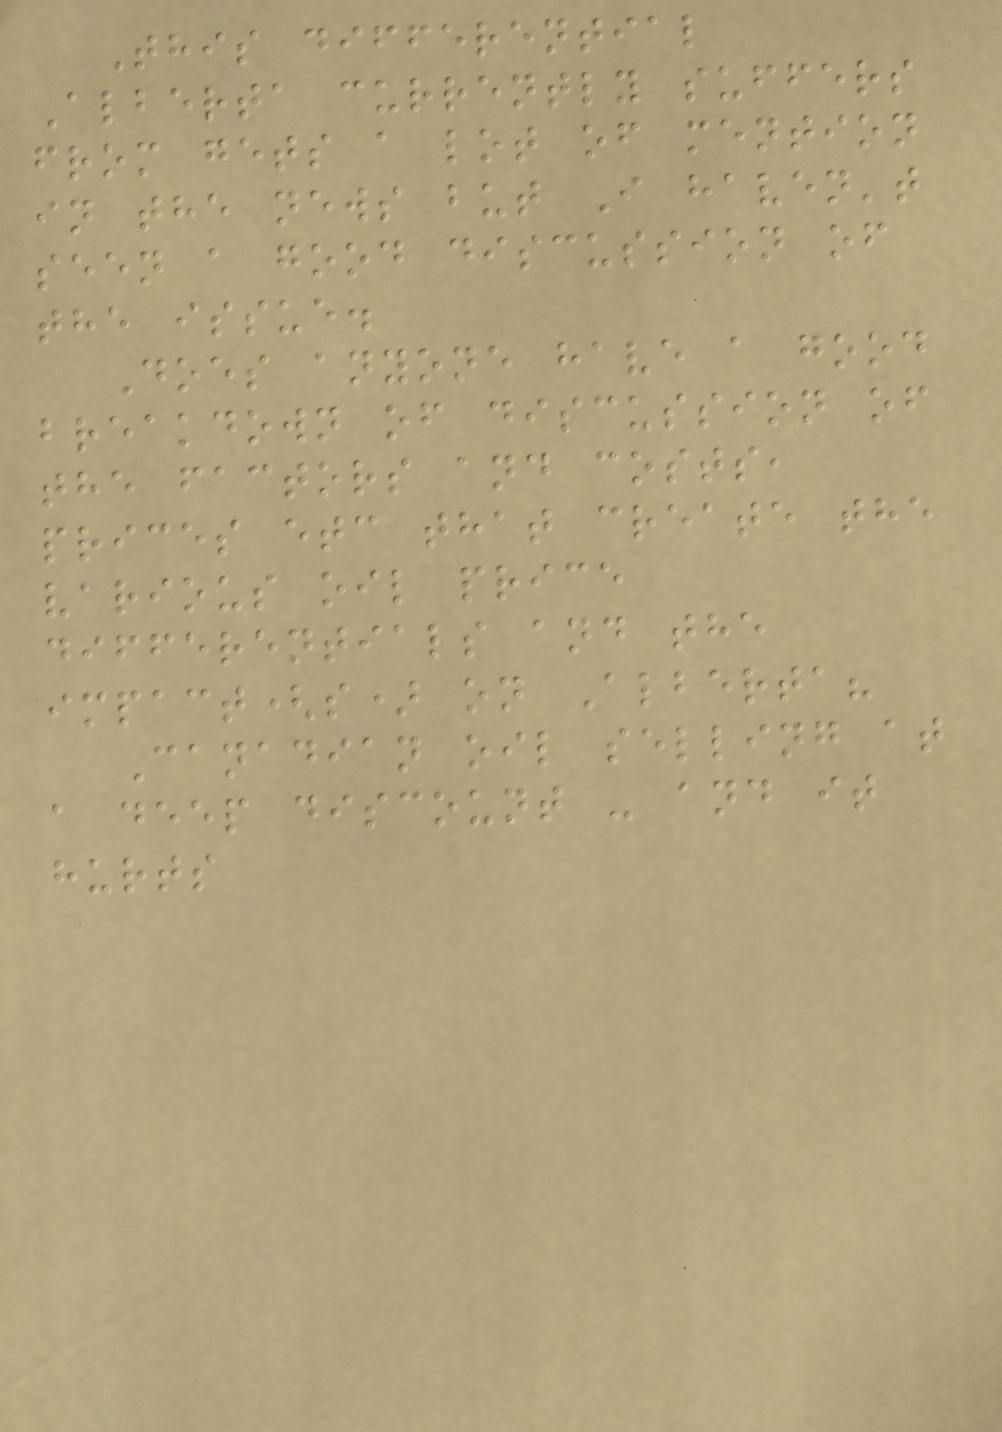This differential
Alberta currently suffers
from gets a lot of mention
in the news but I haven't
seen a good discussion of
the issue.
Does anyone have a good
breakdown of discussion of
the factors and costs,
prices etc that create the
various oil price
differentials and the
impact(s) on Alberta?
Canadian oil selling at
a deep discount - and it
hurts
